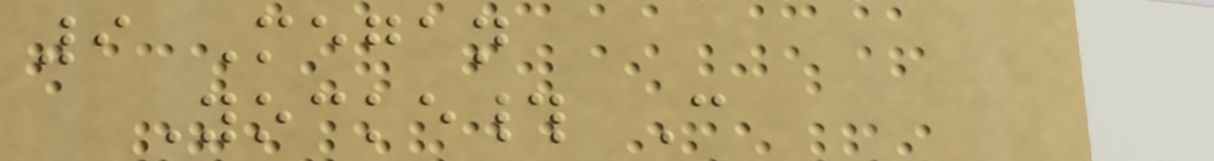9 Megan
Yocke# C
